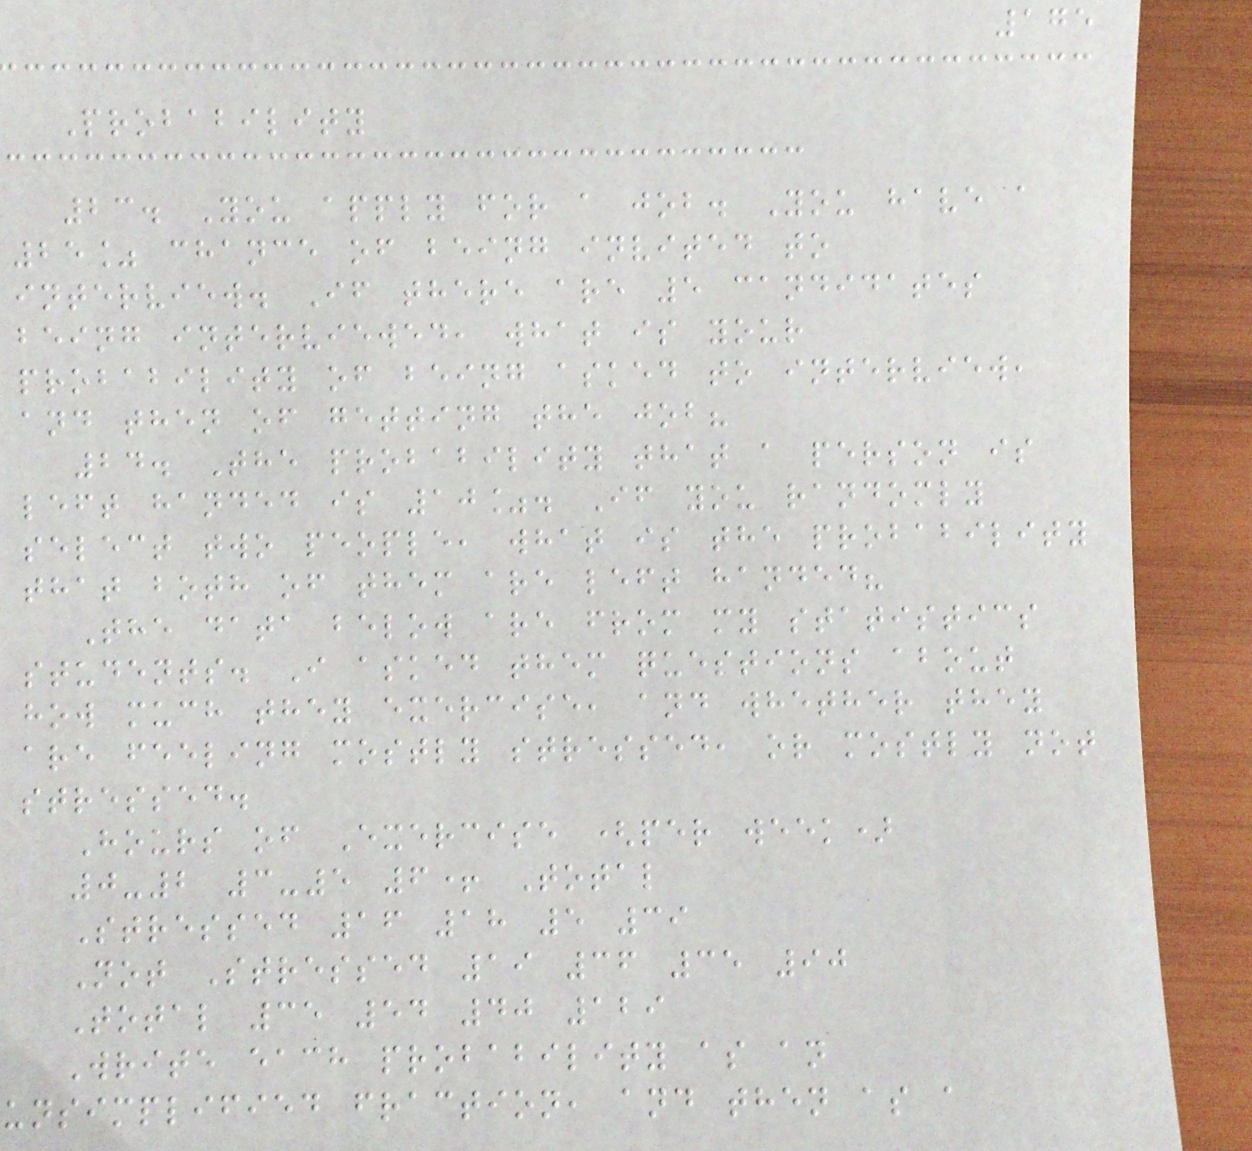175
Probability
23. You apply for a job. You have a
25% chance of being invited to
interview. If there are 5 candidates
being interviewed, what is your
probability of being asked to interview,
and then of getting the job?
24. The probability that a person is
left handed is 10%. If you randomly
select two people, what is the probability
that both of them are left handed?
The data below are from my statistics
students. I asked them questions about
how much they exercise, and whether they
are feeling mostly stressed, or mostly not
stressed.
Hours of Exercise (per week)
0-2 3-5 6+ Total
Stressed 16 18 5 39
Not Stressed 19 36 35 90
Total 35 54 40 129
Write each probability as an
unsimplified fraction, and then as a
